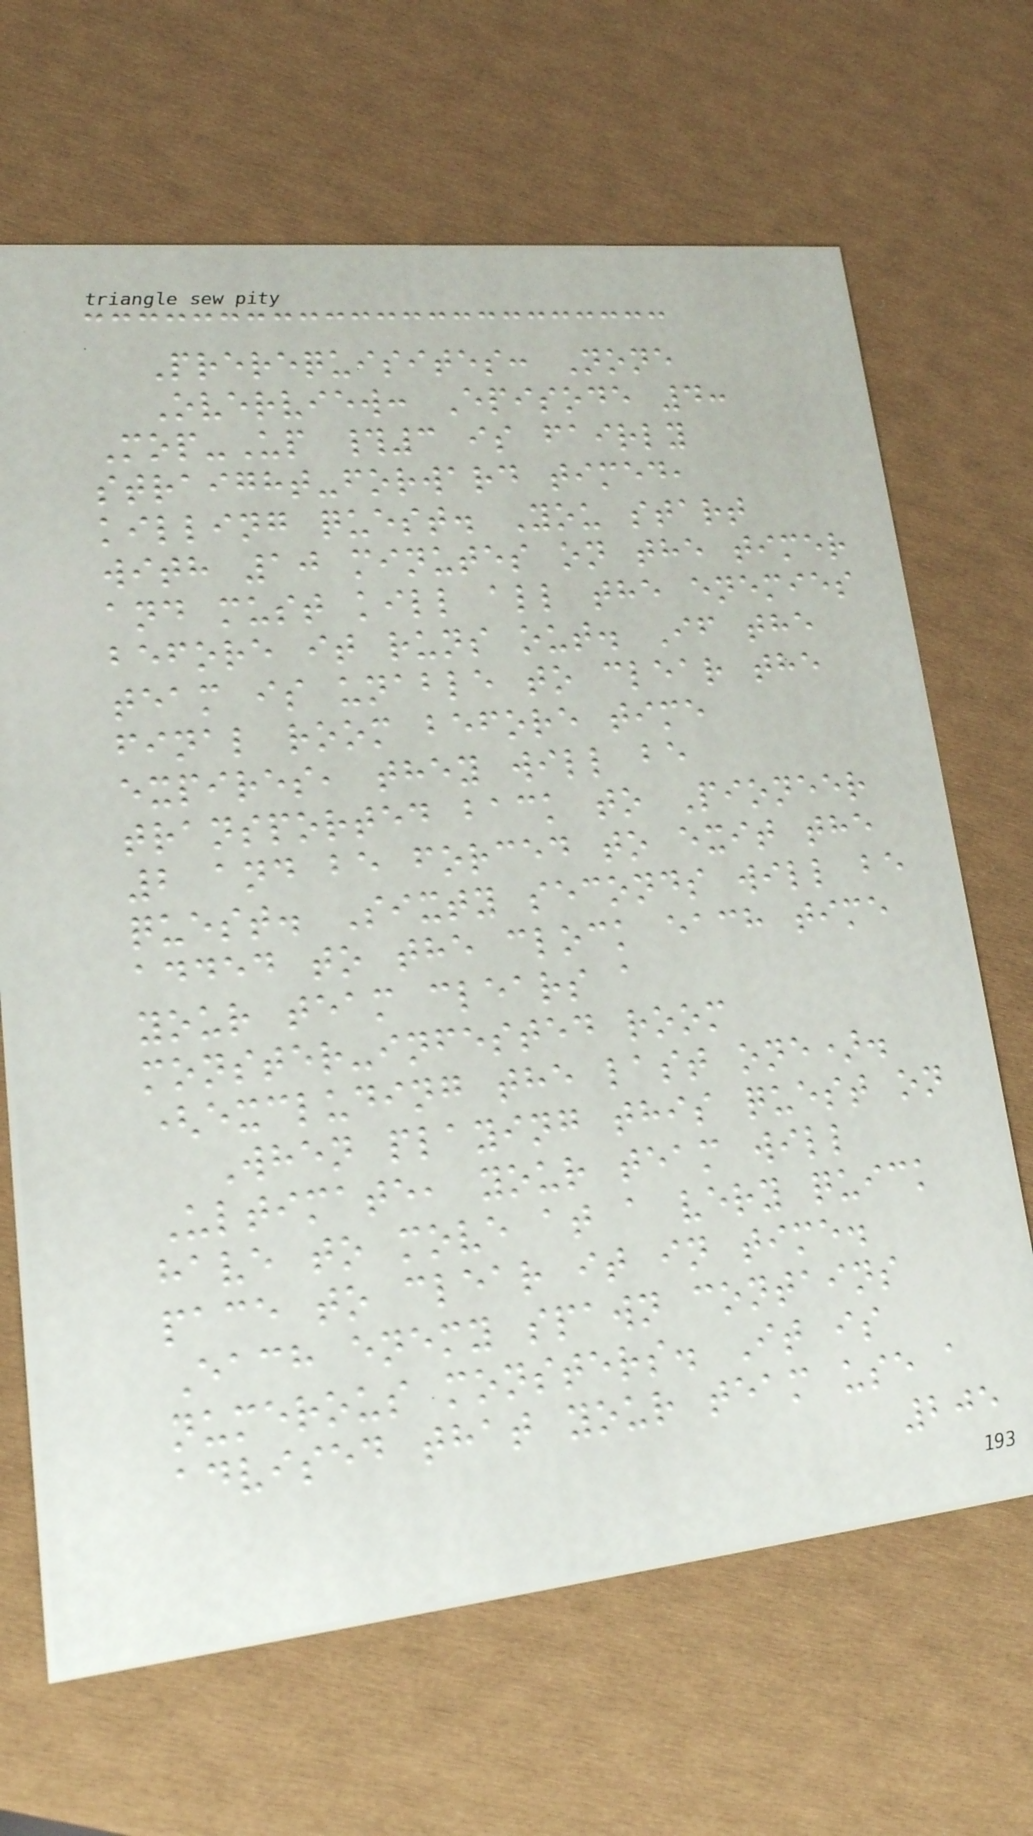Prerequisites: None
Overview: Episode 4:
Mop-Up #3 is fairly
straight-forward timed,
killing quest. You start
with 10 minutes on the timer
and must kill all the enemies
before it runs out. If the
team is unable to clear the
final room before time
expires, they will be
transported back to Pioneer
2 and be forced to exit the
quest. Sixty seconds will be
added to the clock each time
your team clears a
monster-infested room
(excluding the last one).
When playing this quest on
Ultimate, your team will
have to move at a very quick
pace to clear it in time.
Each enemy spawn contains
numerous monsters. It is
advised that your team use a
205
